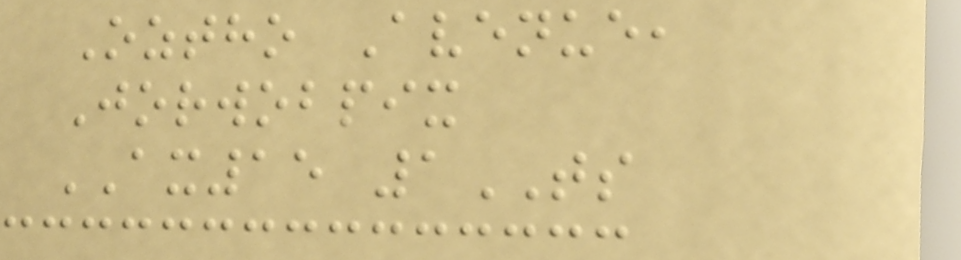Oztho Avenue,
Jorwobpix
AX15 1TS
